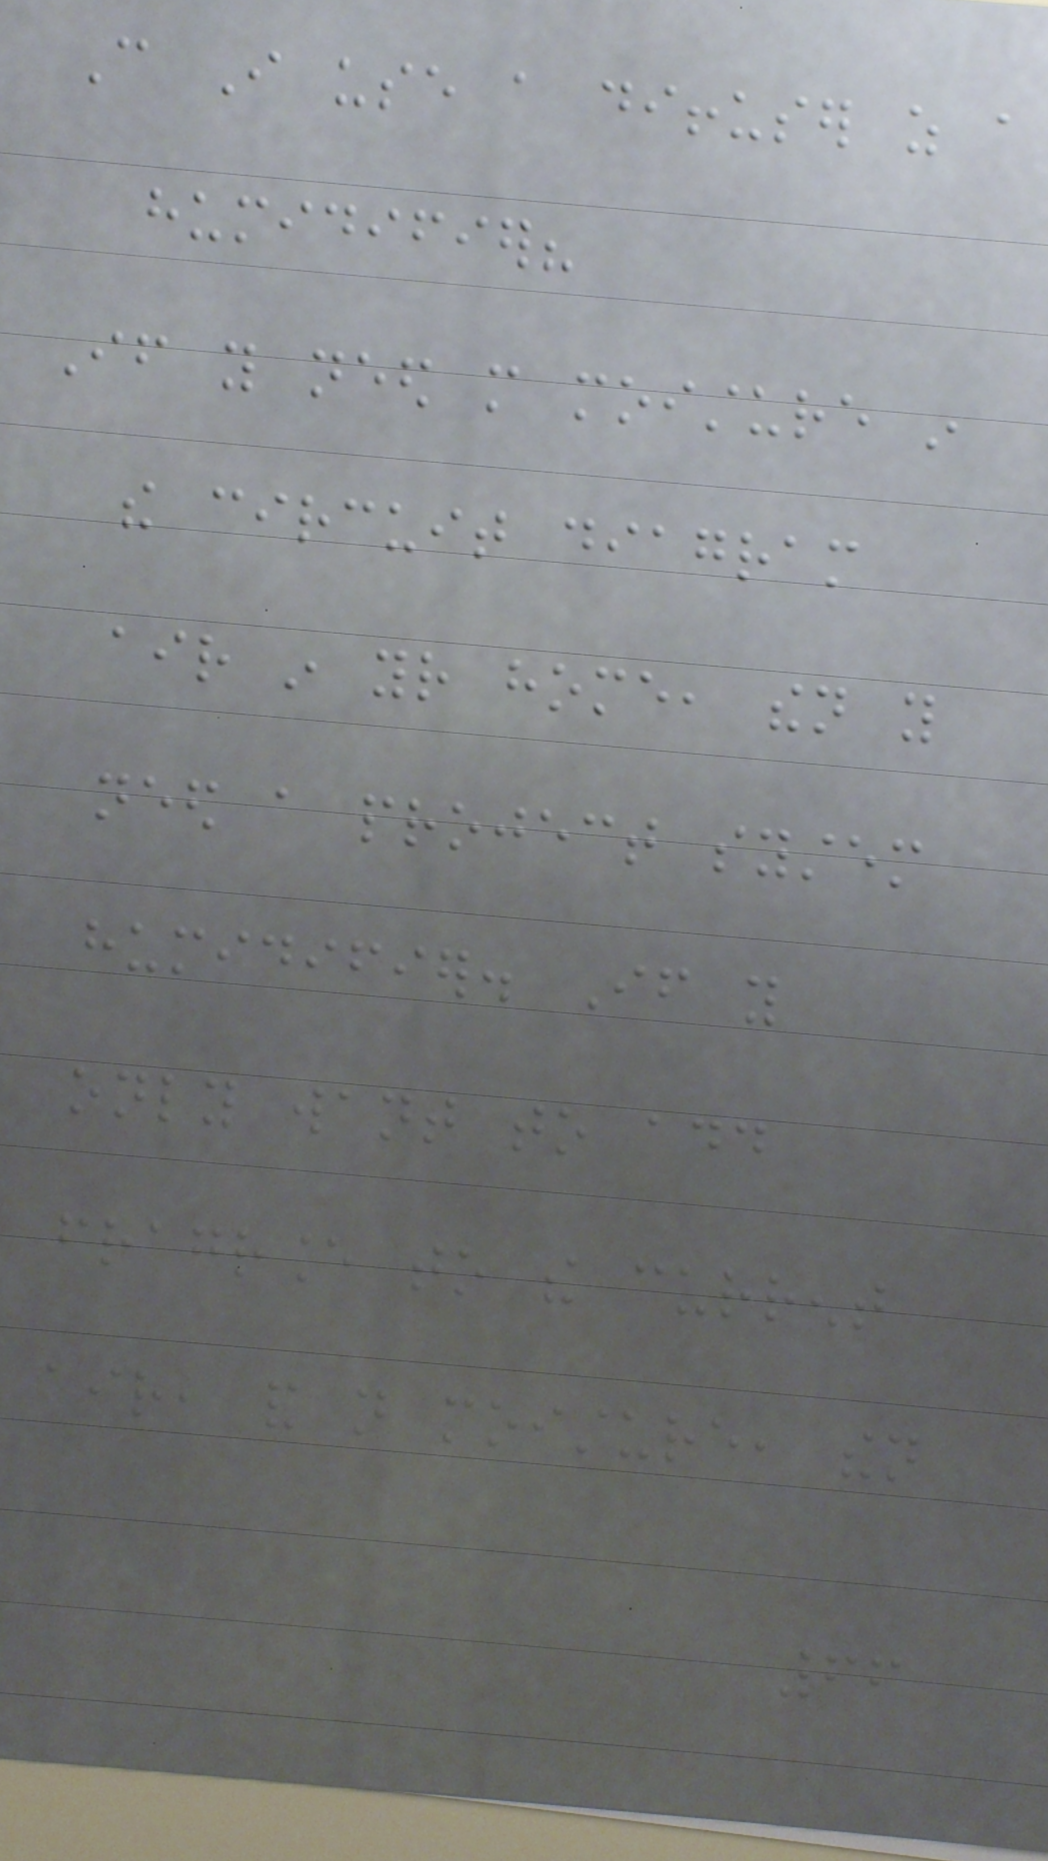Can I use a diffuser as a
humidifier?
If you need more moisture in
the circuit diagram
air in your home, then you
need a project system
humidifier. If you
only want to add
fragrance to the current
air, and not moisture, then
66
